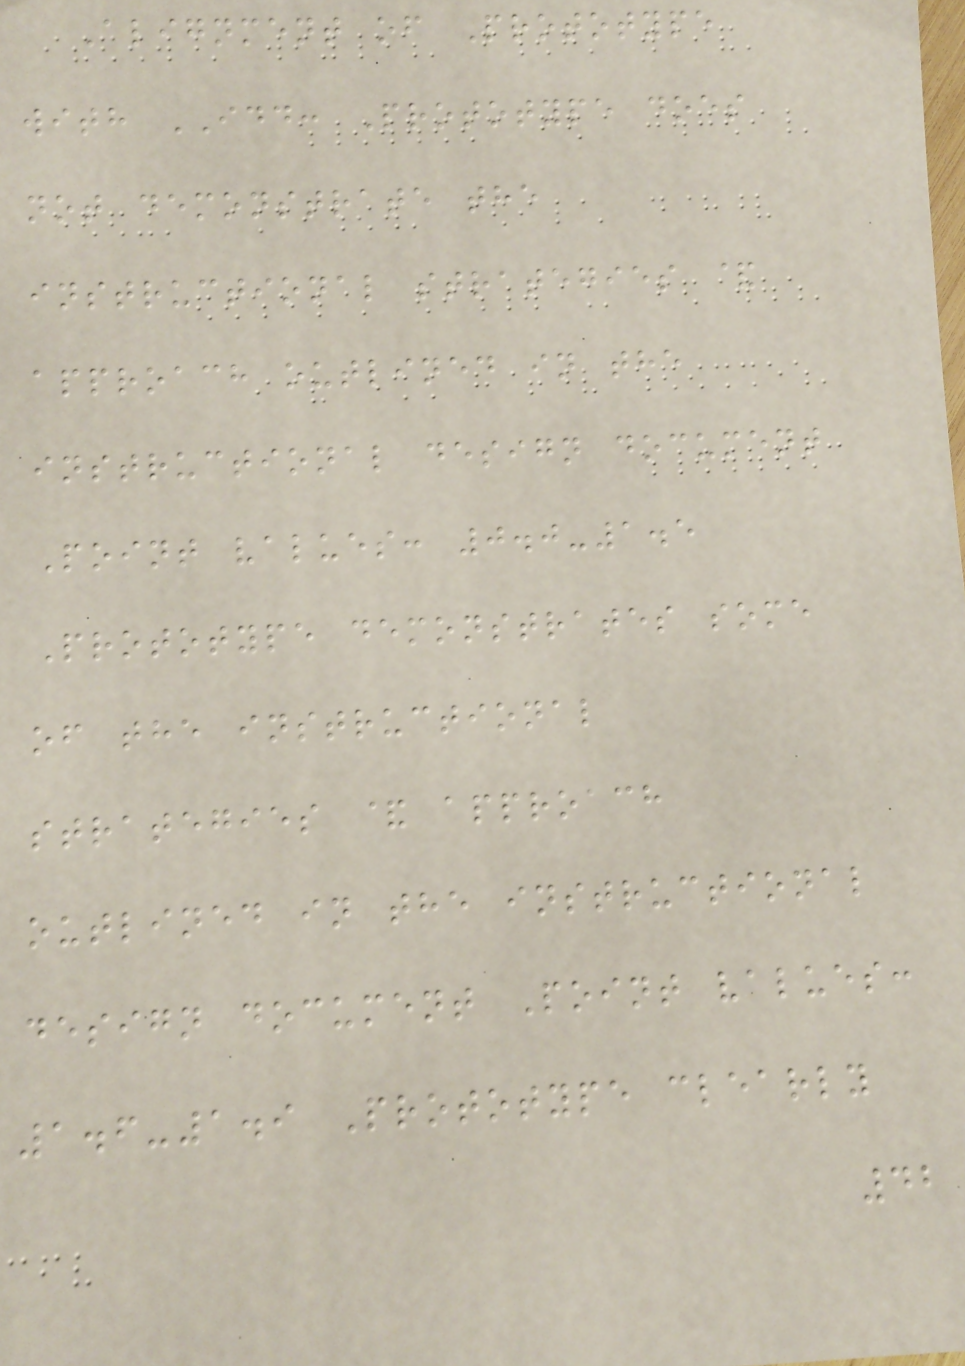Alignment of Prototype
with IDD: Prototype does
not demonstrate the
instructional strategies &
approach outlined in the
instructional design document
Point values: 0.0-1.5
Prototype demonstrates some
of the instructional
strategies & approach
outlined in the instructional
design document Point values:
1.6-1.9 Prototype clearly
42
